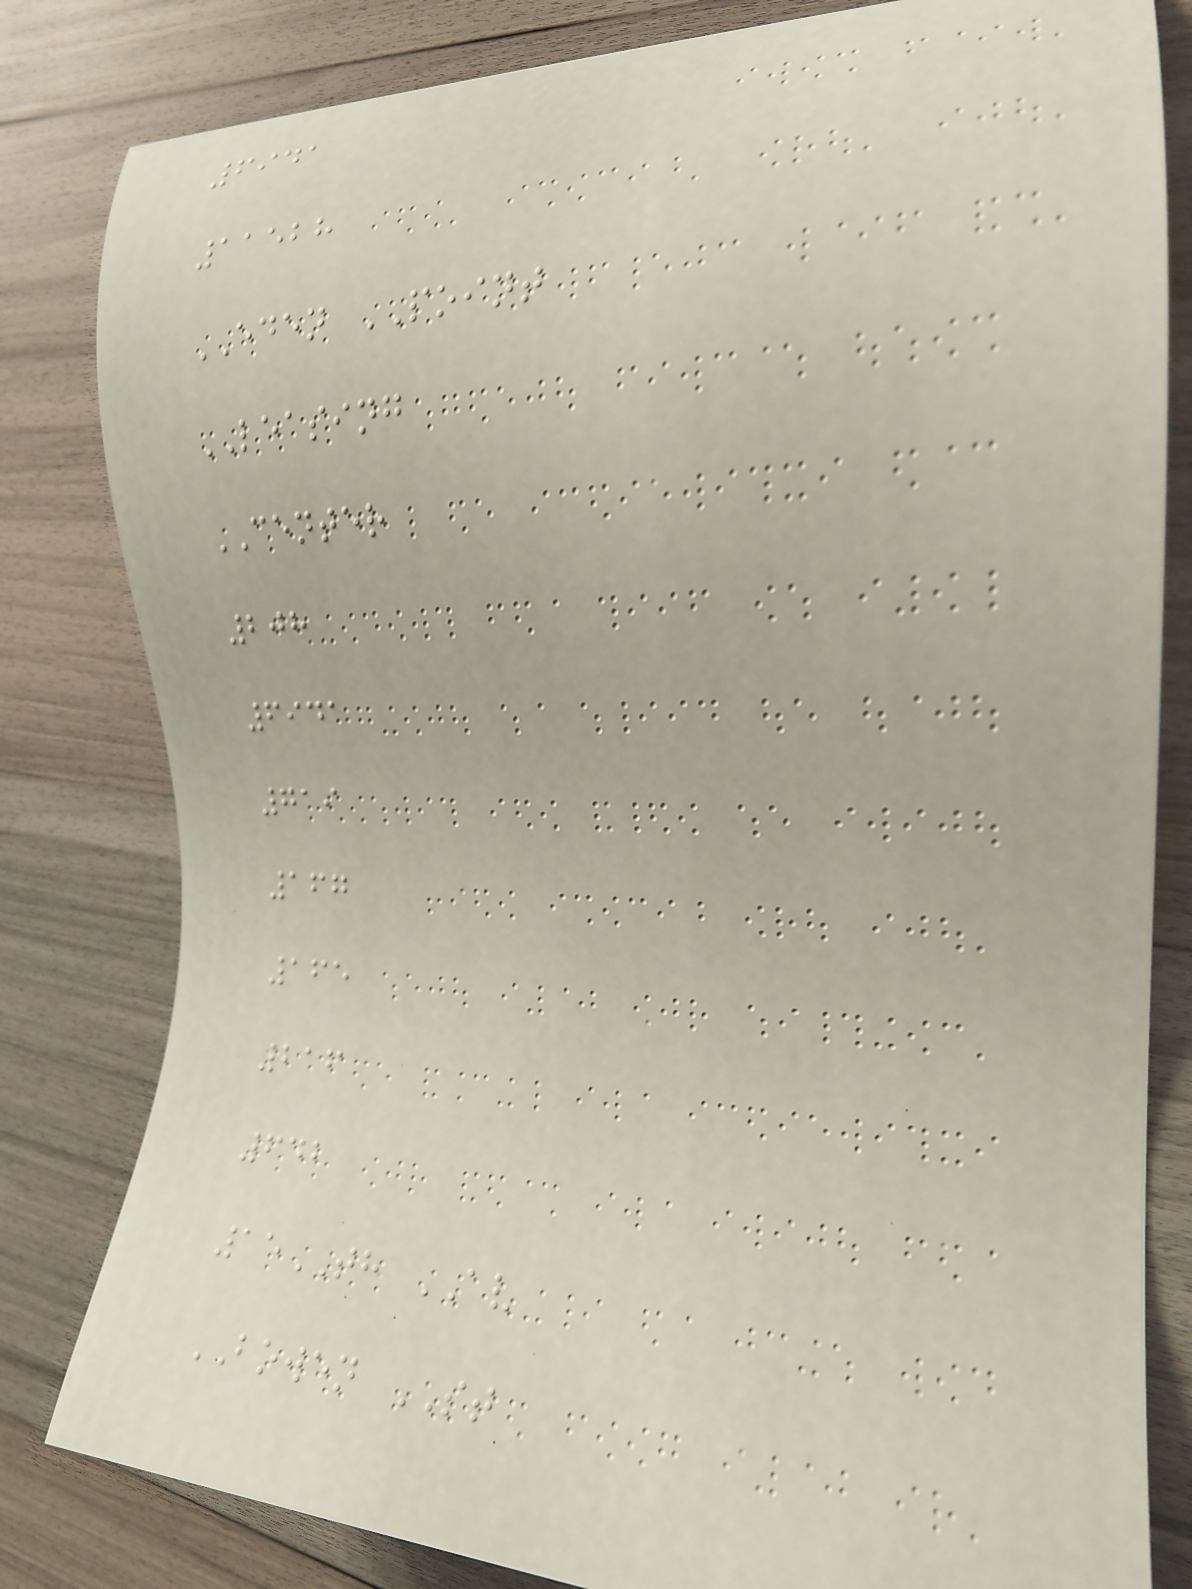6941
11528
EDEN POINT
LEASING
CENTER
208
6941
719
167
165
216
642
15TH AV
BOWEN ST
